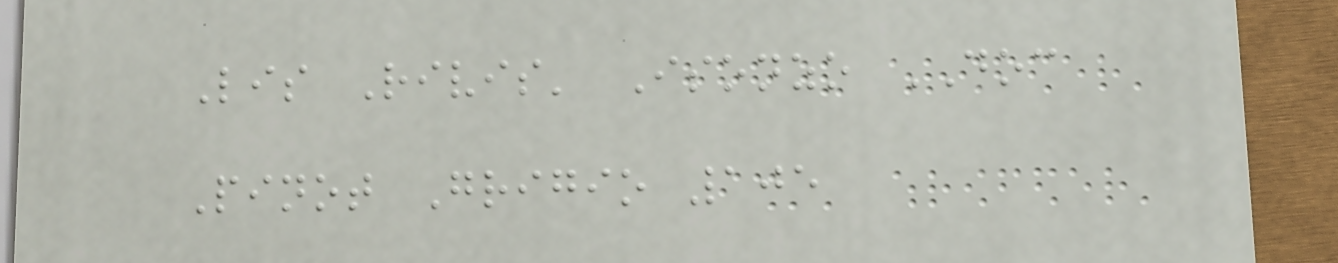Lis Rivis' Isonzo DOC
Pinot Grigio 105
